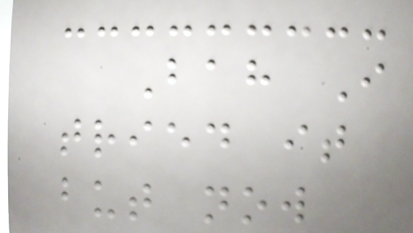Bah I
tried it
but now
